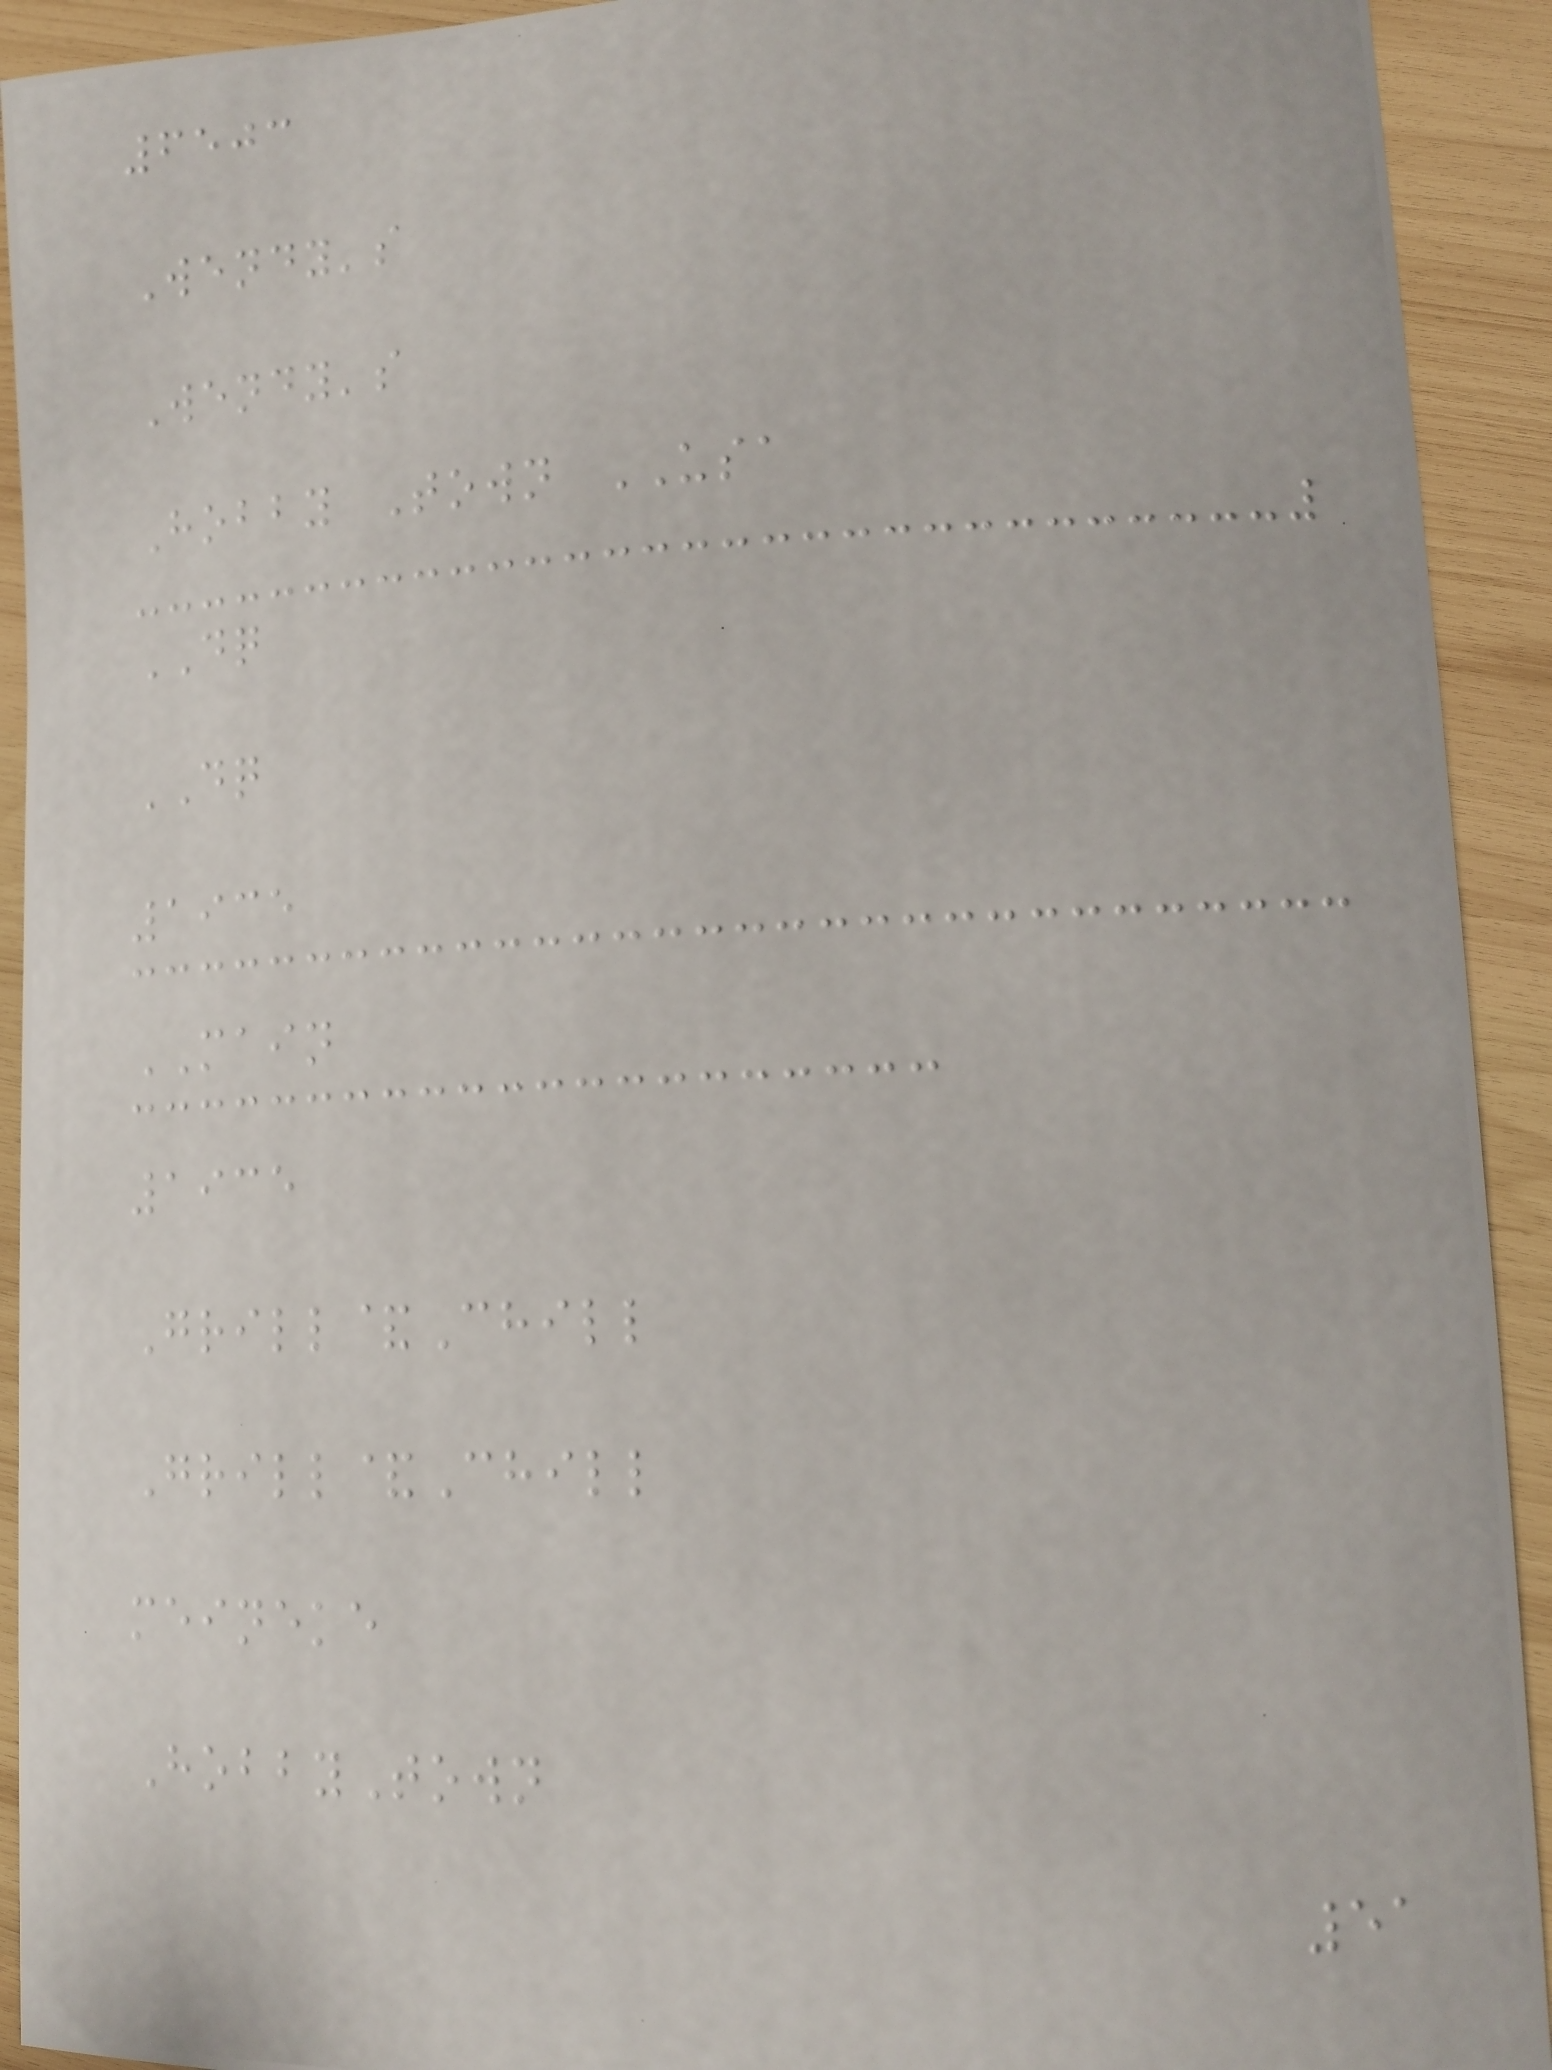6503
Wendy's
Wendy's
Hobby Town USA
DQ
DQ
1935
MAIN
1935
Grill&Chill
Grill&Chill
meineke
HobbyTown
51
